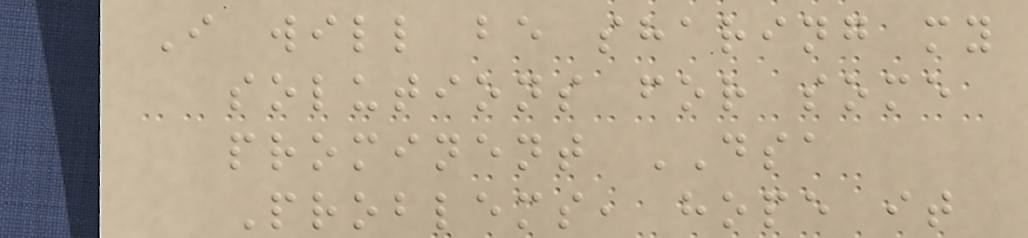I will be sharing my
solutions for some
prominent DSA
Problems, hope it
